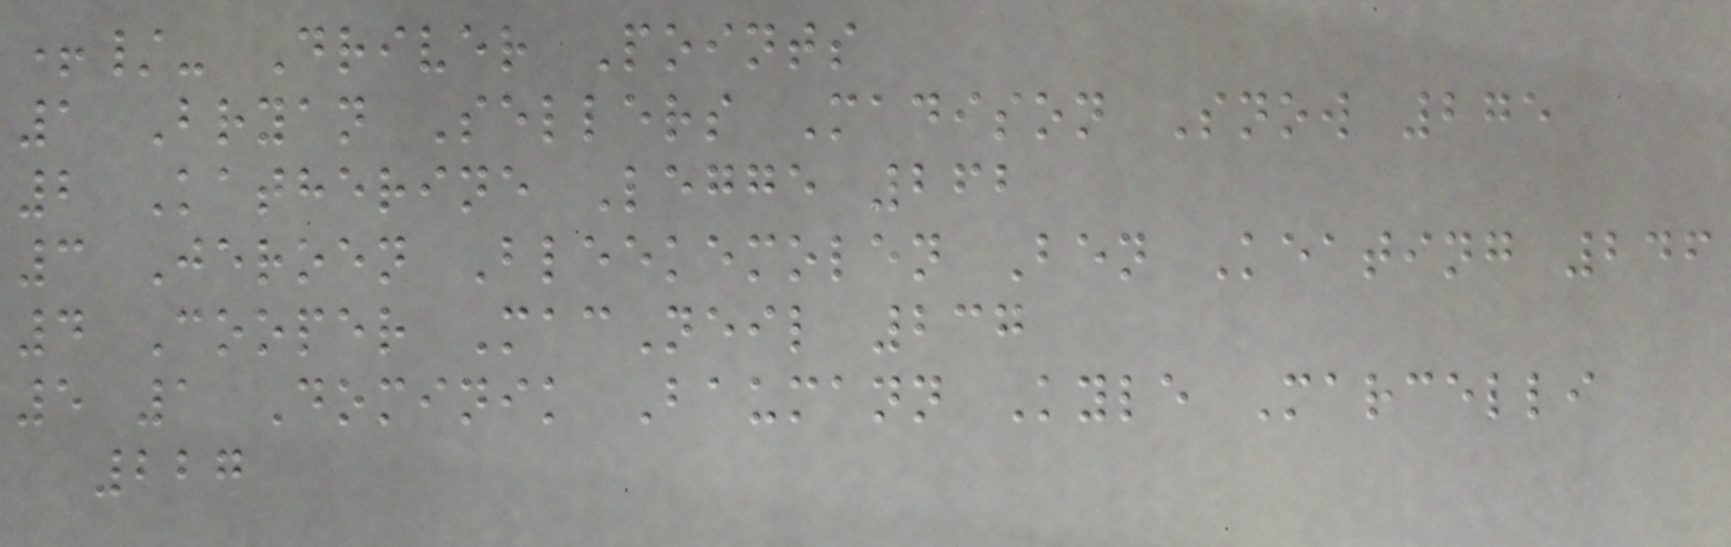+/- Driver Points
1 Bryan Sellers Madison Snow 275
2 Katherine Legge 262
3 Jeroen Bleekemolen Ben Keating 246
4 Cooper MacNeil 237
5 1 Dominik Baumann Kyle Marcelli
227
